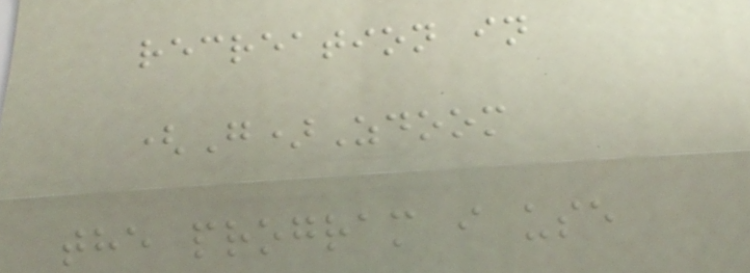recreation in
(G)Zdoom
the program i use
